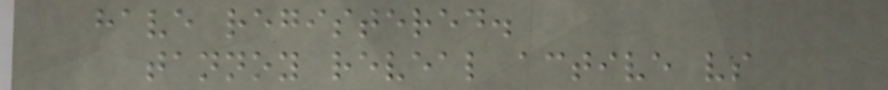have registered.
tannoy reveal active vs
